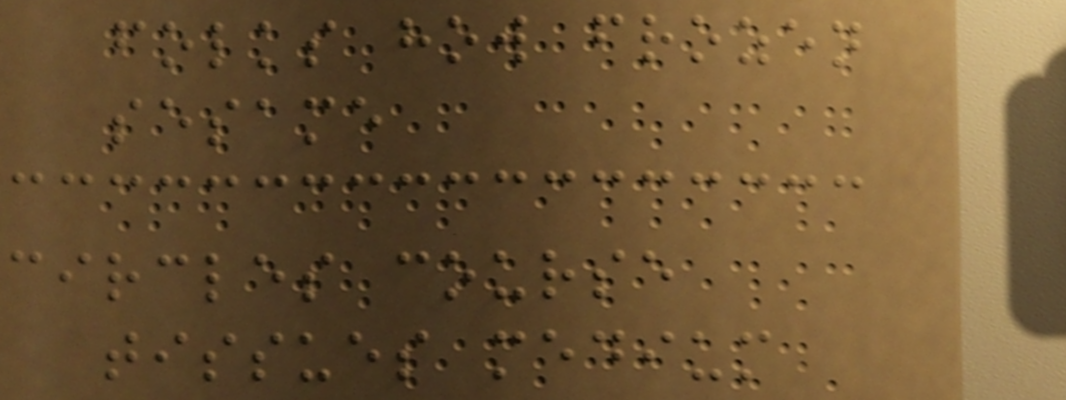folks how frozen
sesame
circles course
tissues medium
